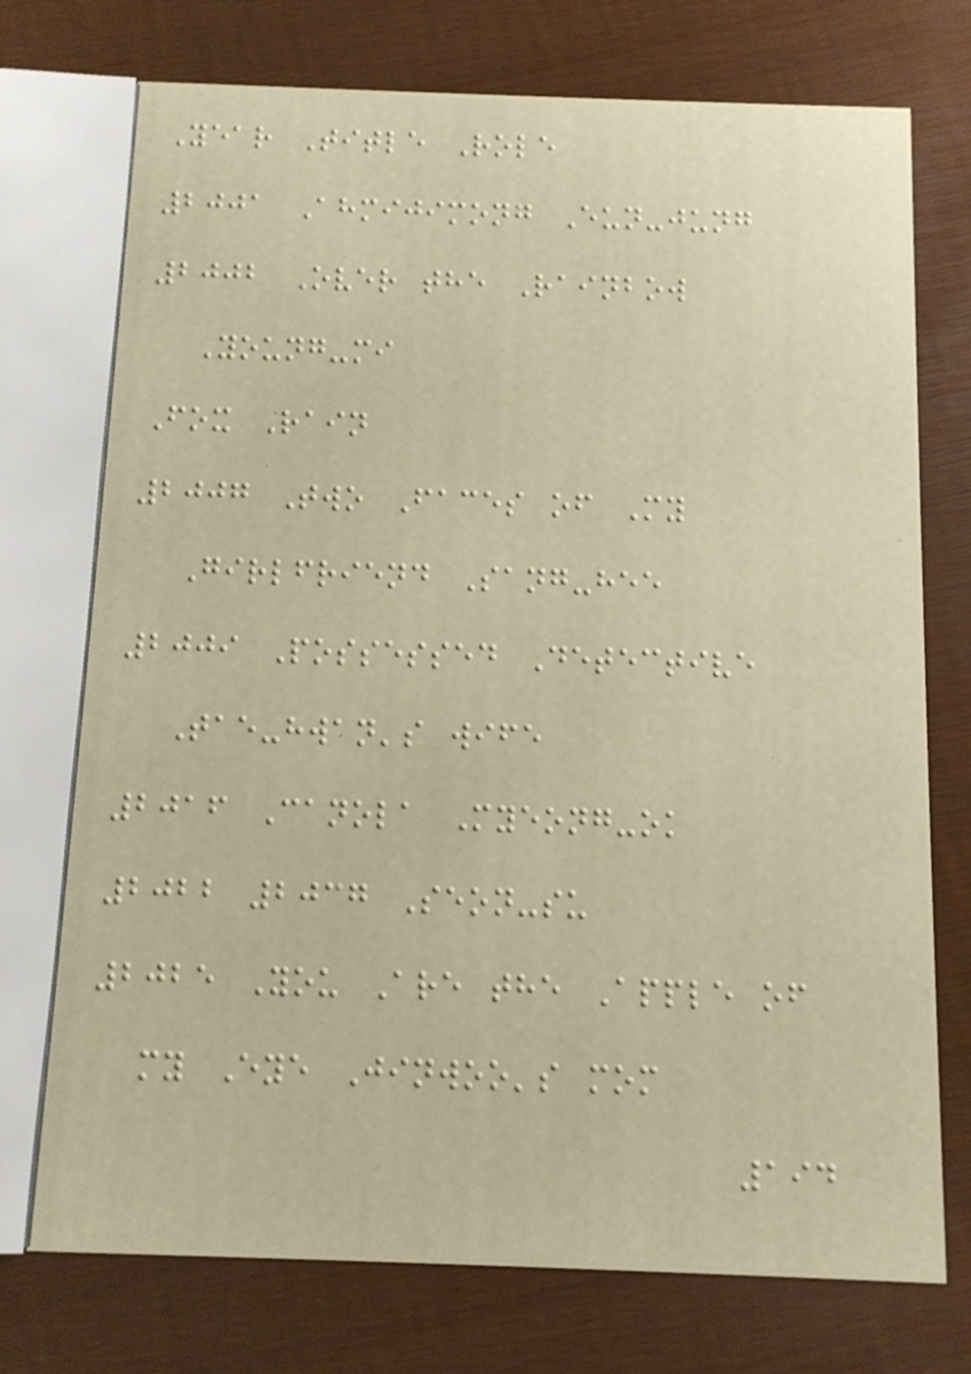Year Title Role
2001 Ahmijimong Eun-jung
2002 Over the Rainbow
Young-mi
Fox Rain
2007 Two Faces of My
Girlfriend Sang-hee
2009 Possessed Detective
Tae-hwan's wife
2016 Canola Myeong-ok
2022 2037 Seon-su
2025 You Are the Apple of
my Eye Jinwoo's mom
194
